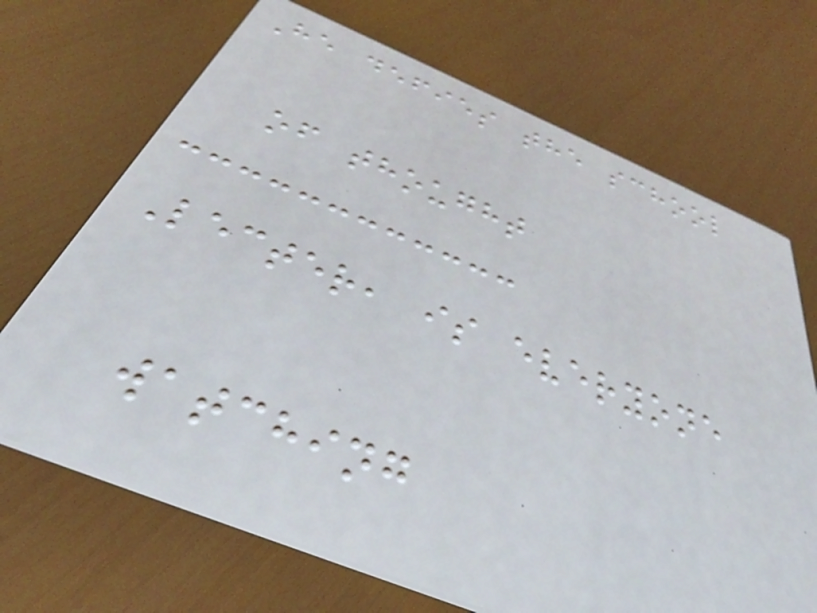He defies the school
of thought
Lecter, is everyone
watching
